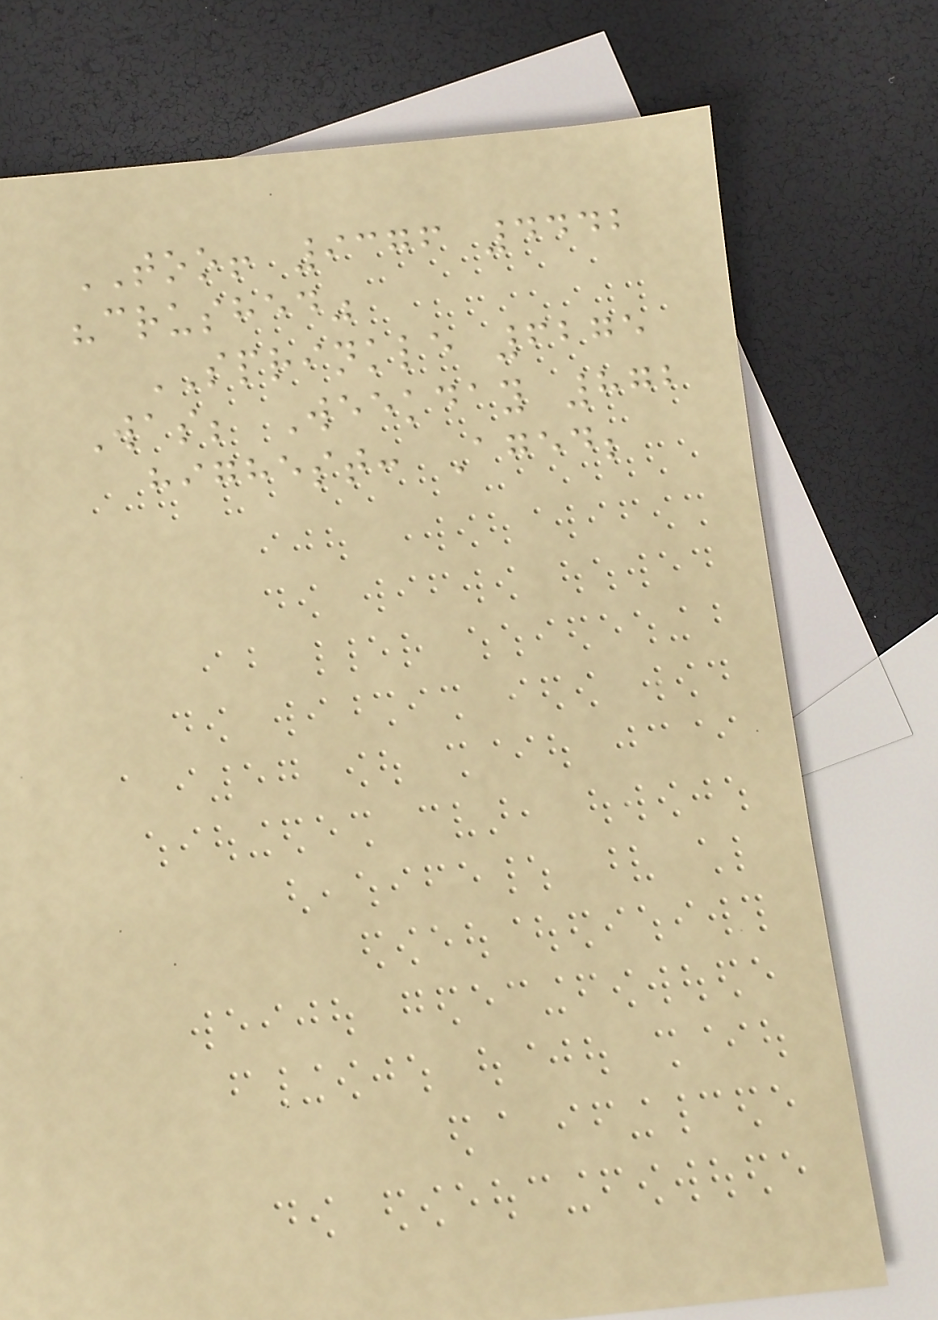TOO! 9376 4442
"crushed"
SPRINKLE 6275
Was; Weekday 872
highest: Aged;
